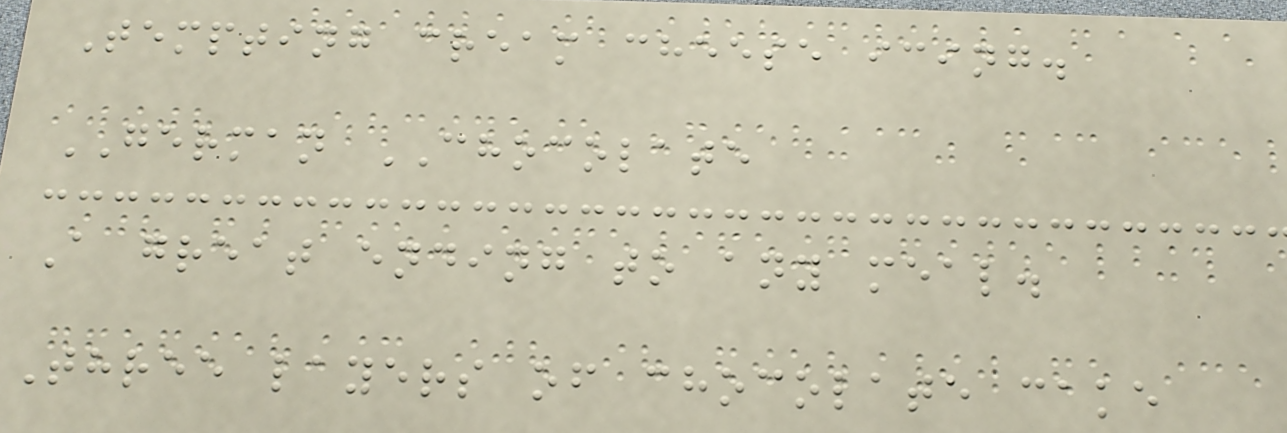Tempting cream cheese icing.
GERMAN CHOCOLATE
A great ending to any meal.
Three layers of chocolate cake
